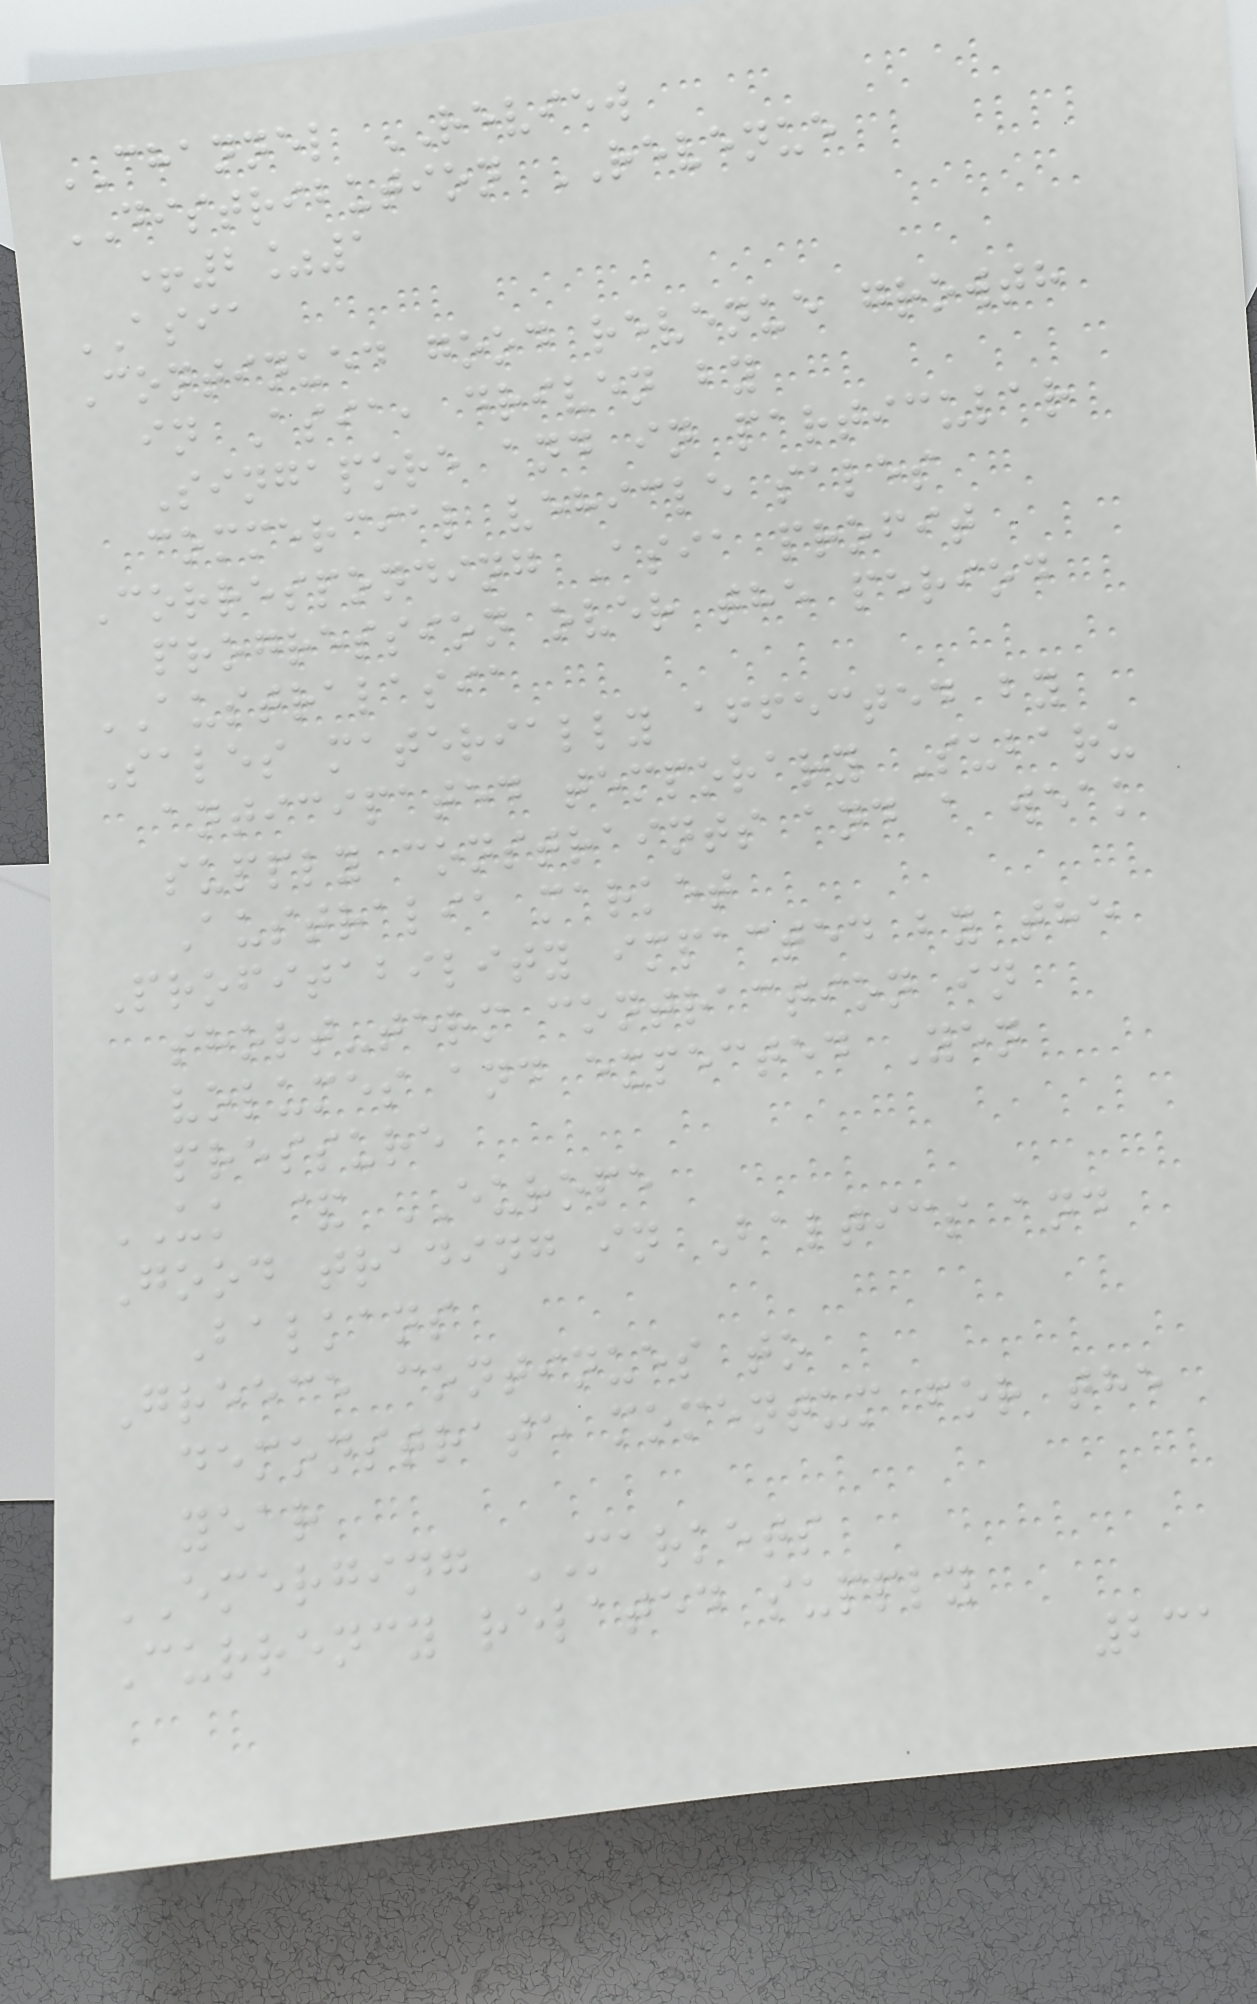CHANNEL REVIEW
DISTRIBUTION REVENUE
+2%1
ASIA
Continued good revenue growth
in Asia, driven by
Singapore and in particular
commercial vehicle sales
Corresponding Asia profit
progression over the period
AUSTRALASIA
Sales materially affected by
anticipated temporary Subaru
supply constraints and a weak
Australia market
Profitability impacted by the
short-term contraction in
volumes and expected Yen
pressure
UK & EUROPE
Good trading in Baltics and
Balkans
Greece continues to
demonstrate momentum for the
year
EMERGING MARKETS
Currency related supply
231
